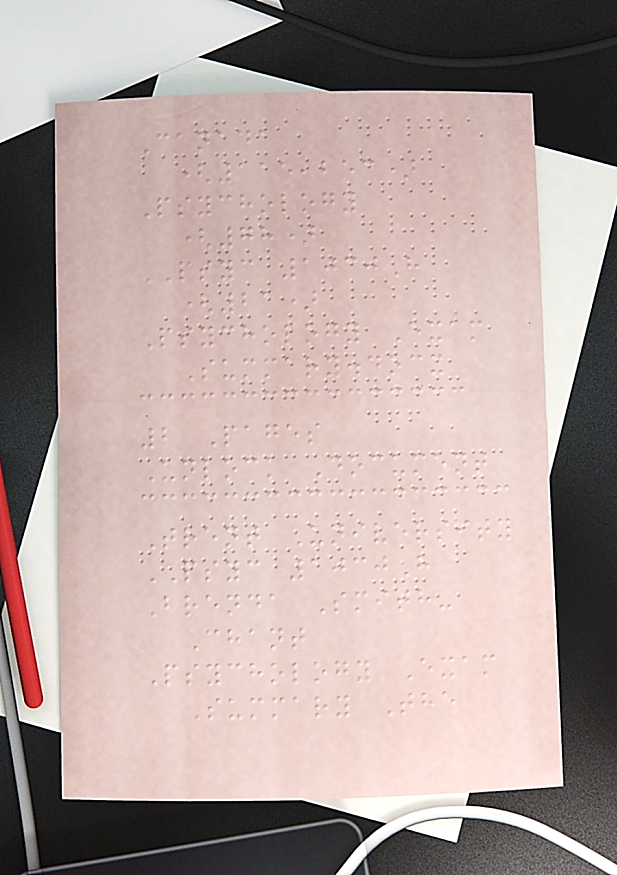Canada
(115,253)
Psychology
(78)
PSYC 1030H
(21)
Psychology Exam
Summary.docx
2 Pages
Unlock Document
Trent University
PSYC 1030H
Brenda Smith-
Chant
Psychology Exam
Summary The
